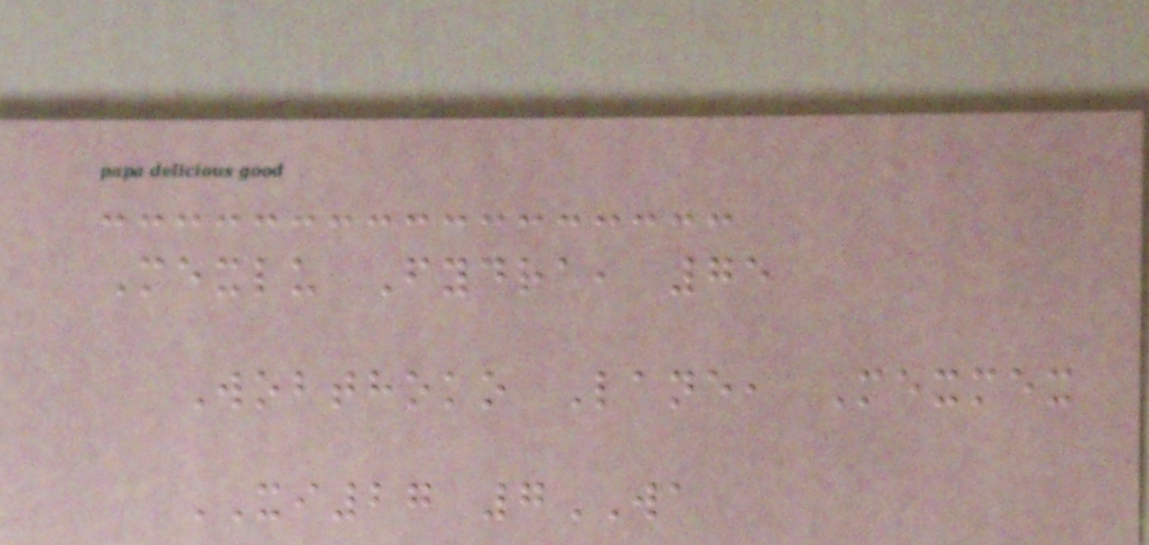Mexlu Fydra, 75
Wobthoko Lane, Mexmex
XI27 7WA
